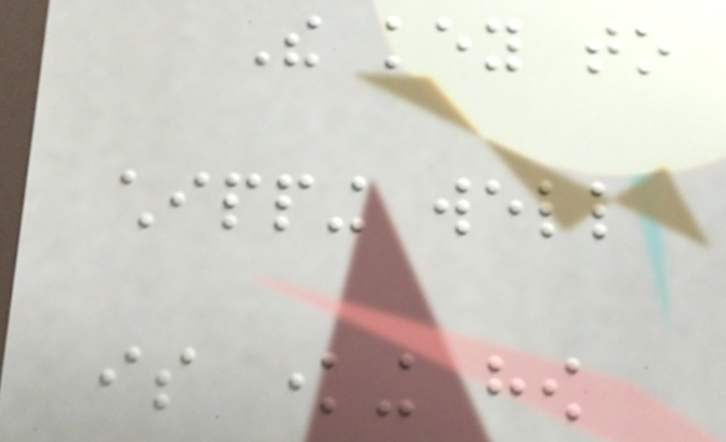The key to
chipping well
is knowing how
